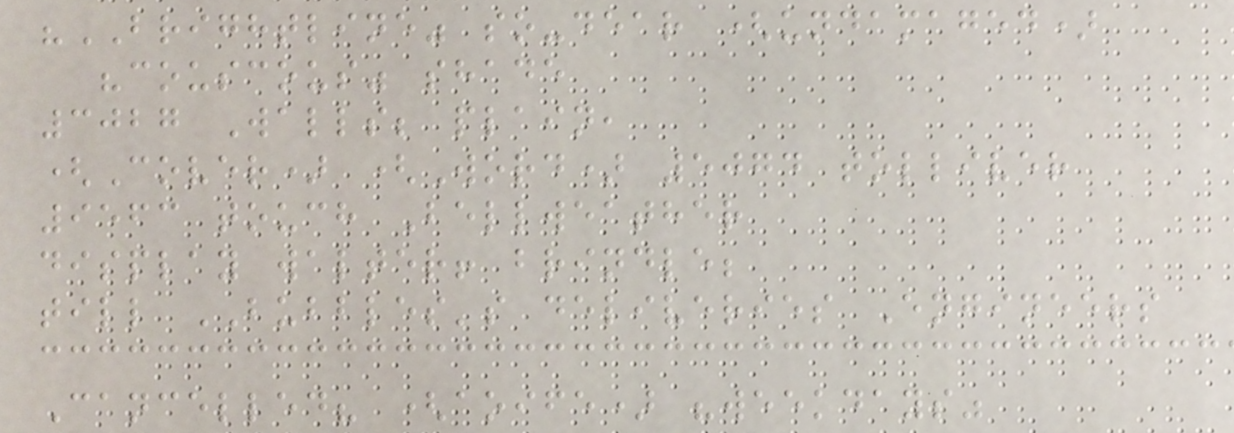"BRIGHTLINE" so-dear (undamaged)
"couscous" shade
3027 Walls; plain,
(Cover) (Word) 5074 tolliver
9563 touch Bellweather
display walter! brindle;
till BUBBLES's deliveries Engineers
Cancelled? (aoife) "weekdays"
